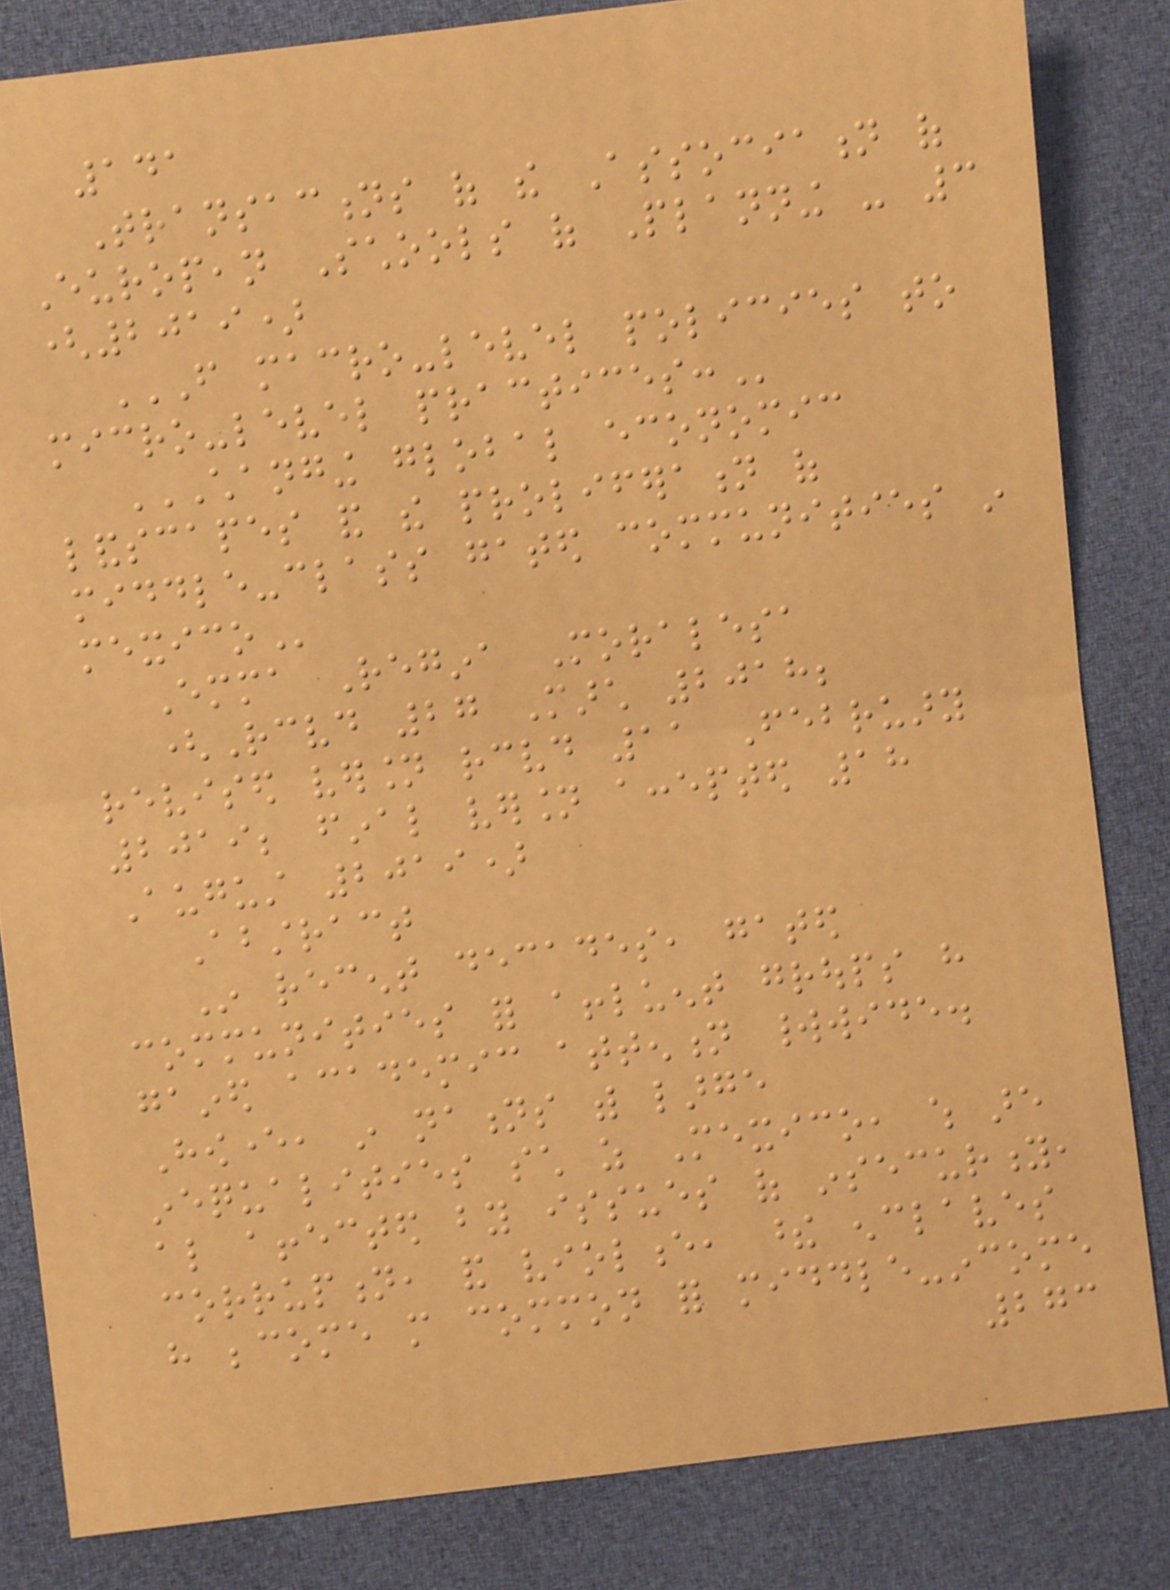141
Transactions of the Association of
European Schools of Planning - 3
(2019)
FROM MACRO-LEVEL POLICIES TO
MICRO-LEVEL PRACTICES:
CHANGING GLOBAL ECONOMIC
LANDSCAPES AND THE PROLIFERATION OF
MIDDLE-CLASS GATED COMMUNITIES IN
MEXICO
Emma Regina Moralesa
(Received 27 March 2018;
revised version received 11 February
2019; final version accepted 18
August 2019)
Abstract
In recent decades, gated
communities for affluent groups have
gained academic attention worldwide.
However, in nations with large
inequalities such as Mexico, which are
also affected by issues of insecurity,
corruption, and violence, these enclaves
have become more common for middle-income
273
